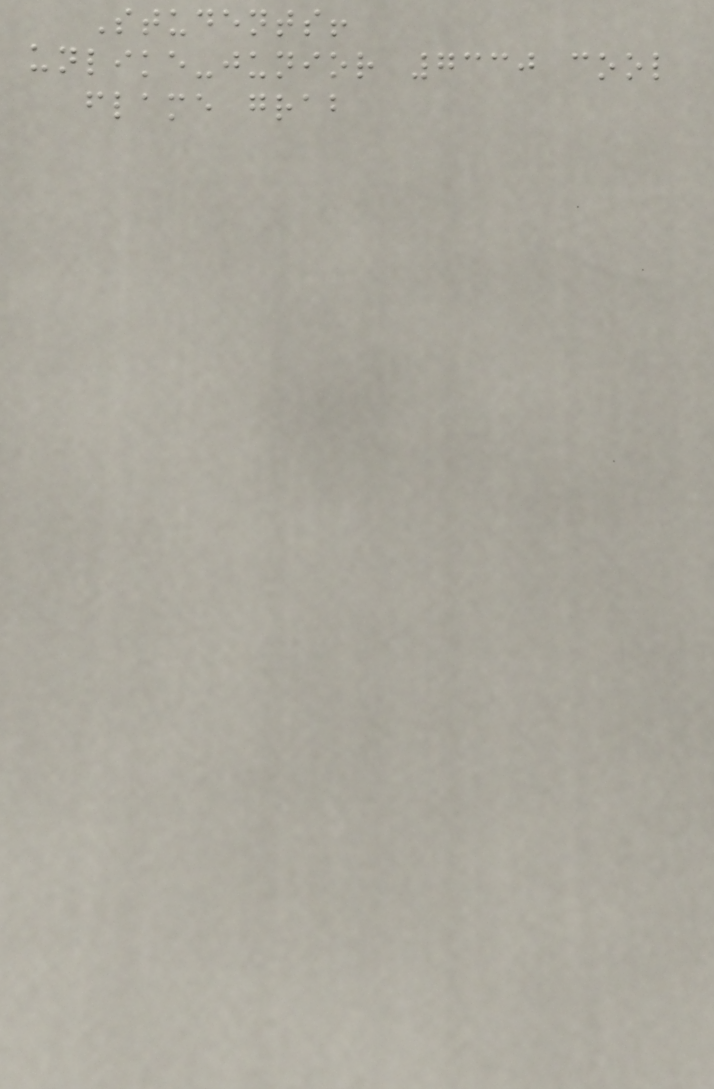Students!
unlike-junior 7330 cool
flame grab
